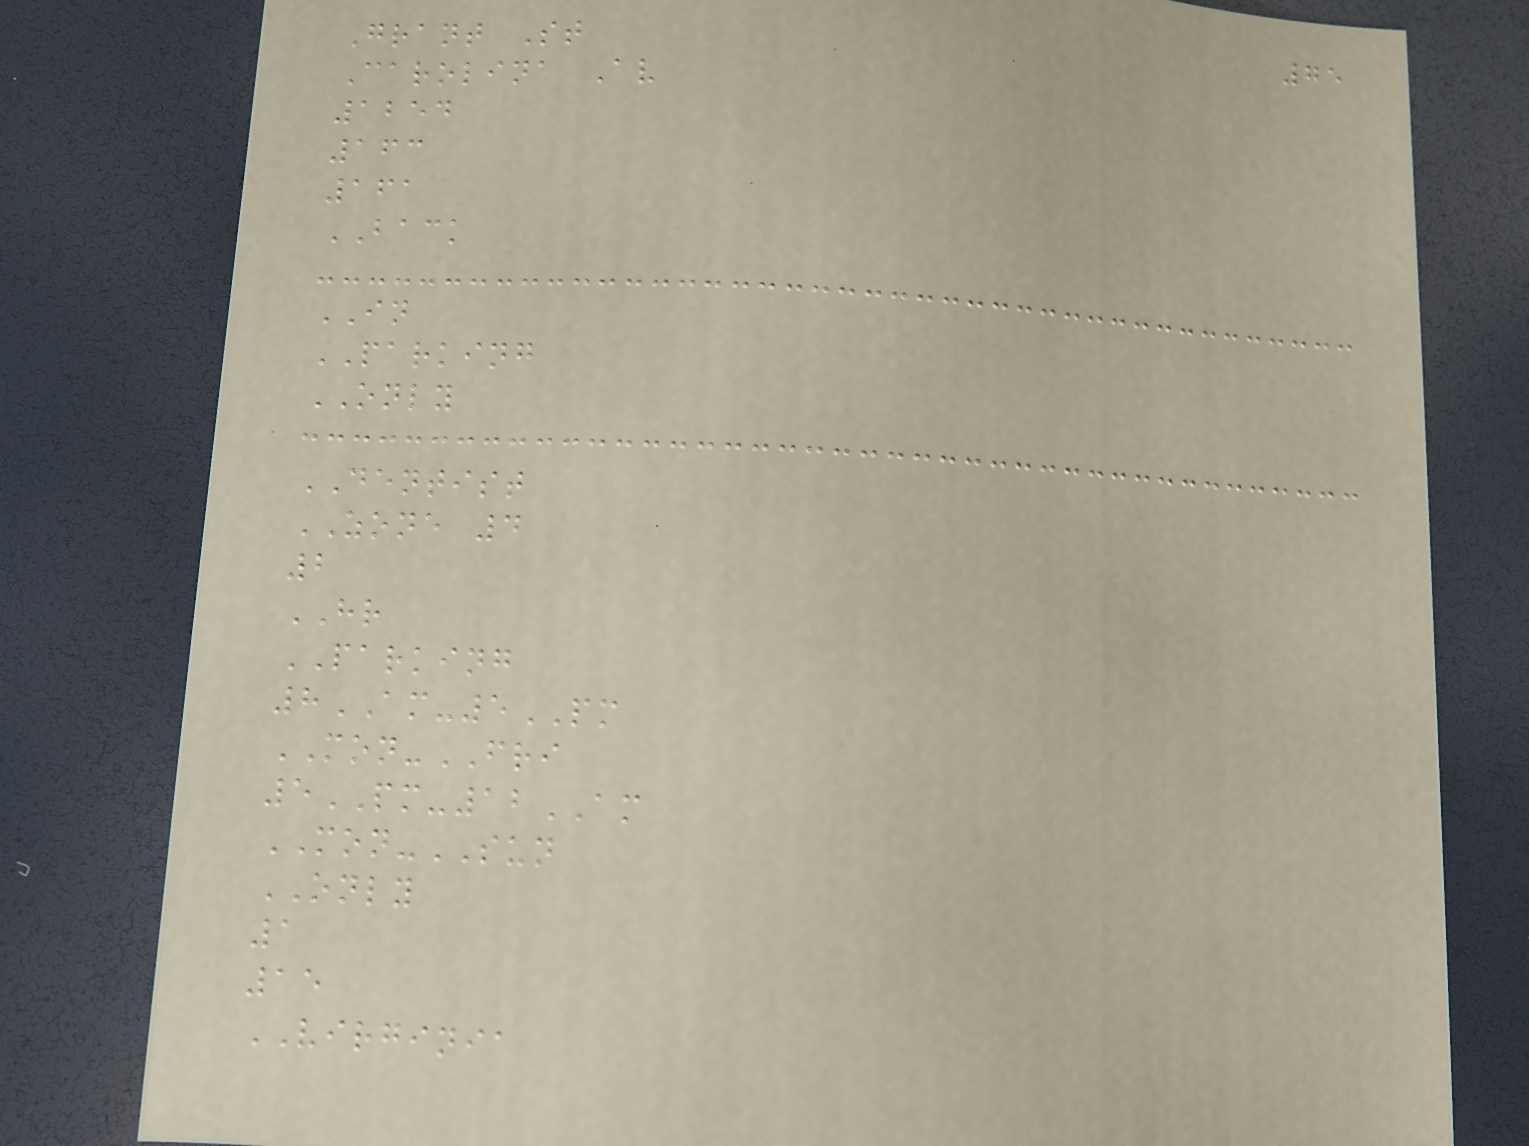75
Grant St
Carolina Av
1254
163
161
BACK
IN
PARKING
ONLY
DENTIST
ZONE 4
2
HR
PARKING
8AM-5PM
MON-FRI
5PM-12AM
MON-SUN
ONLY
1
15
VIRGINIA
